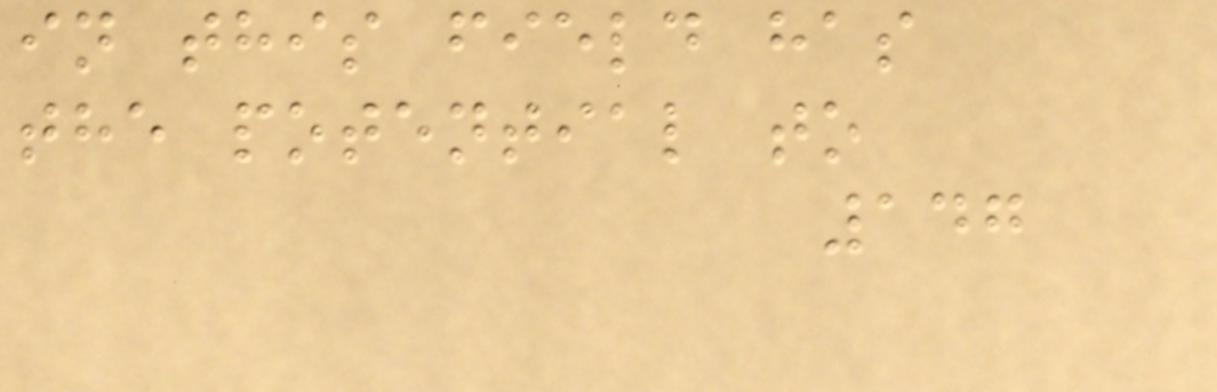in this field has
the potential to
147
